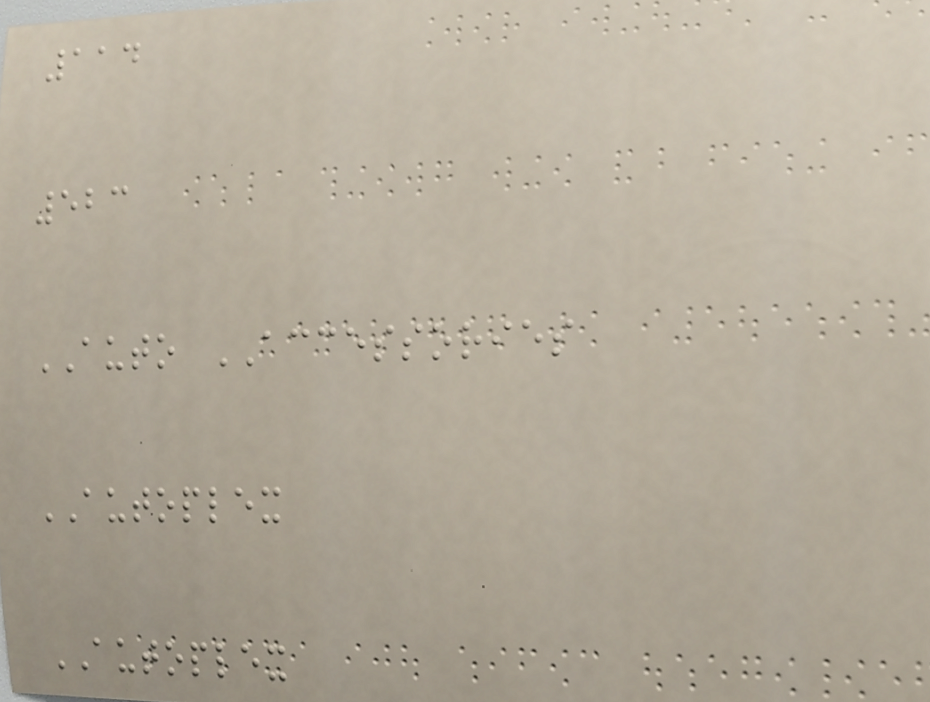114
523
AUTO ACCESSORIES
AUTOPLEX
AUTOPLEX
